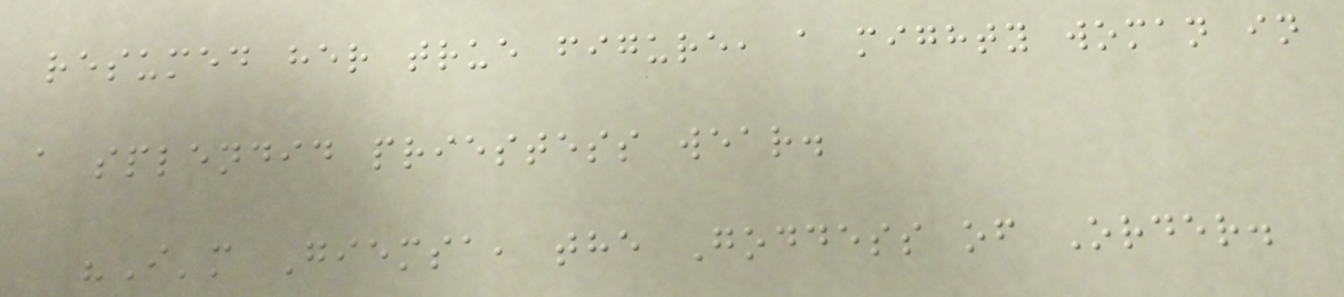resumed her true figure, a mighty woman in
a splendid priestess wear.
"I'm Giemsa, the Goddess of Order.
